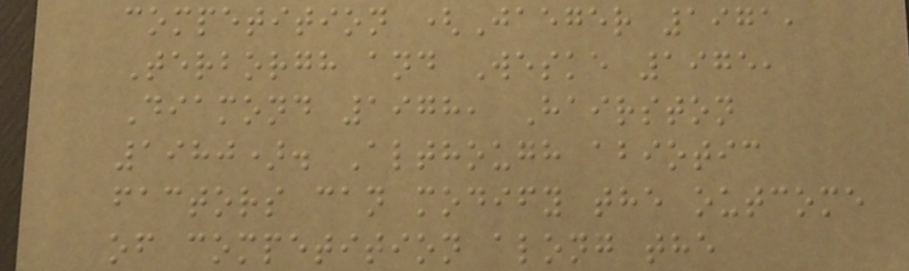competition (Jaeger 1971,
Terborgh and Weske 1975,
Diamond 1978, Hairston
1980). Although abiotic
factors can modify the outcome
of competition along the
